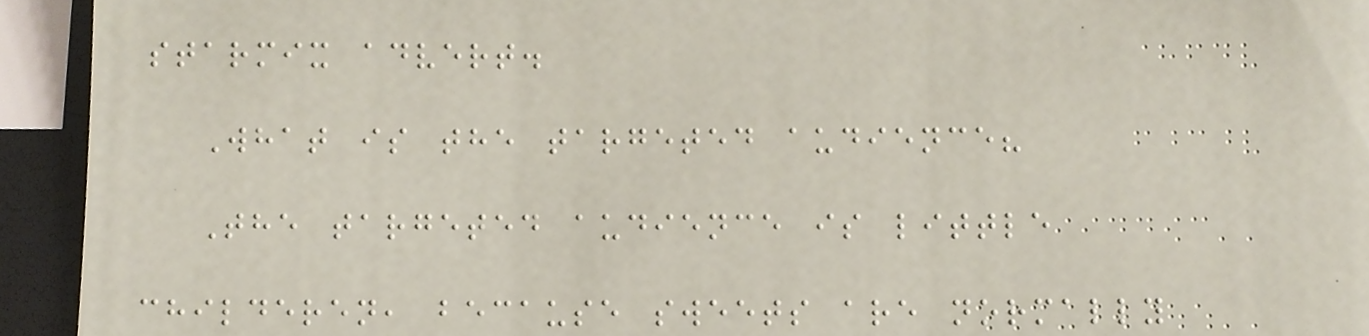starmix advert.
What is the targeted audience?
The targeted audience is little
childeren, because sweets are normally
